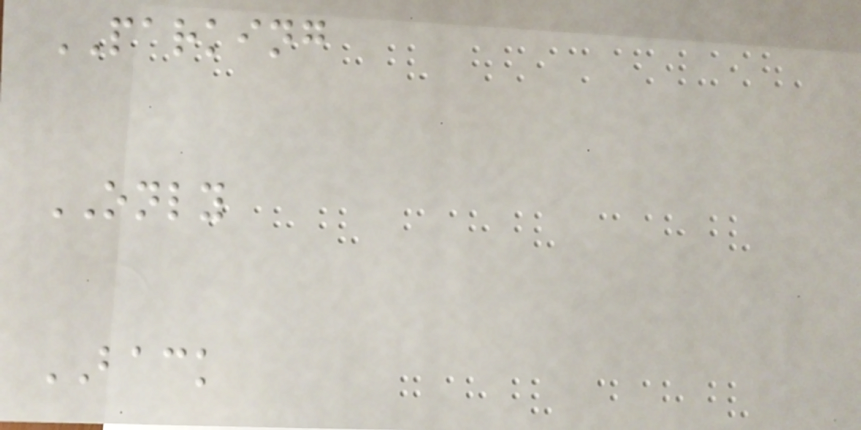PARKING
ONLY
BACK
